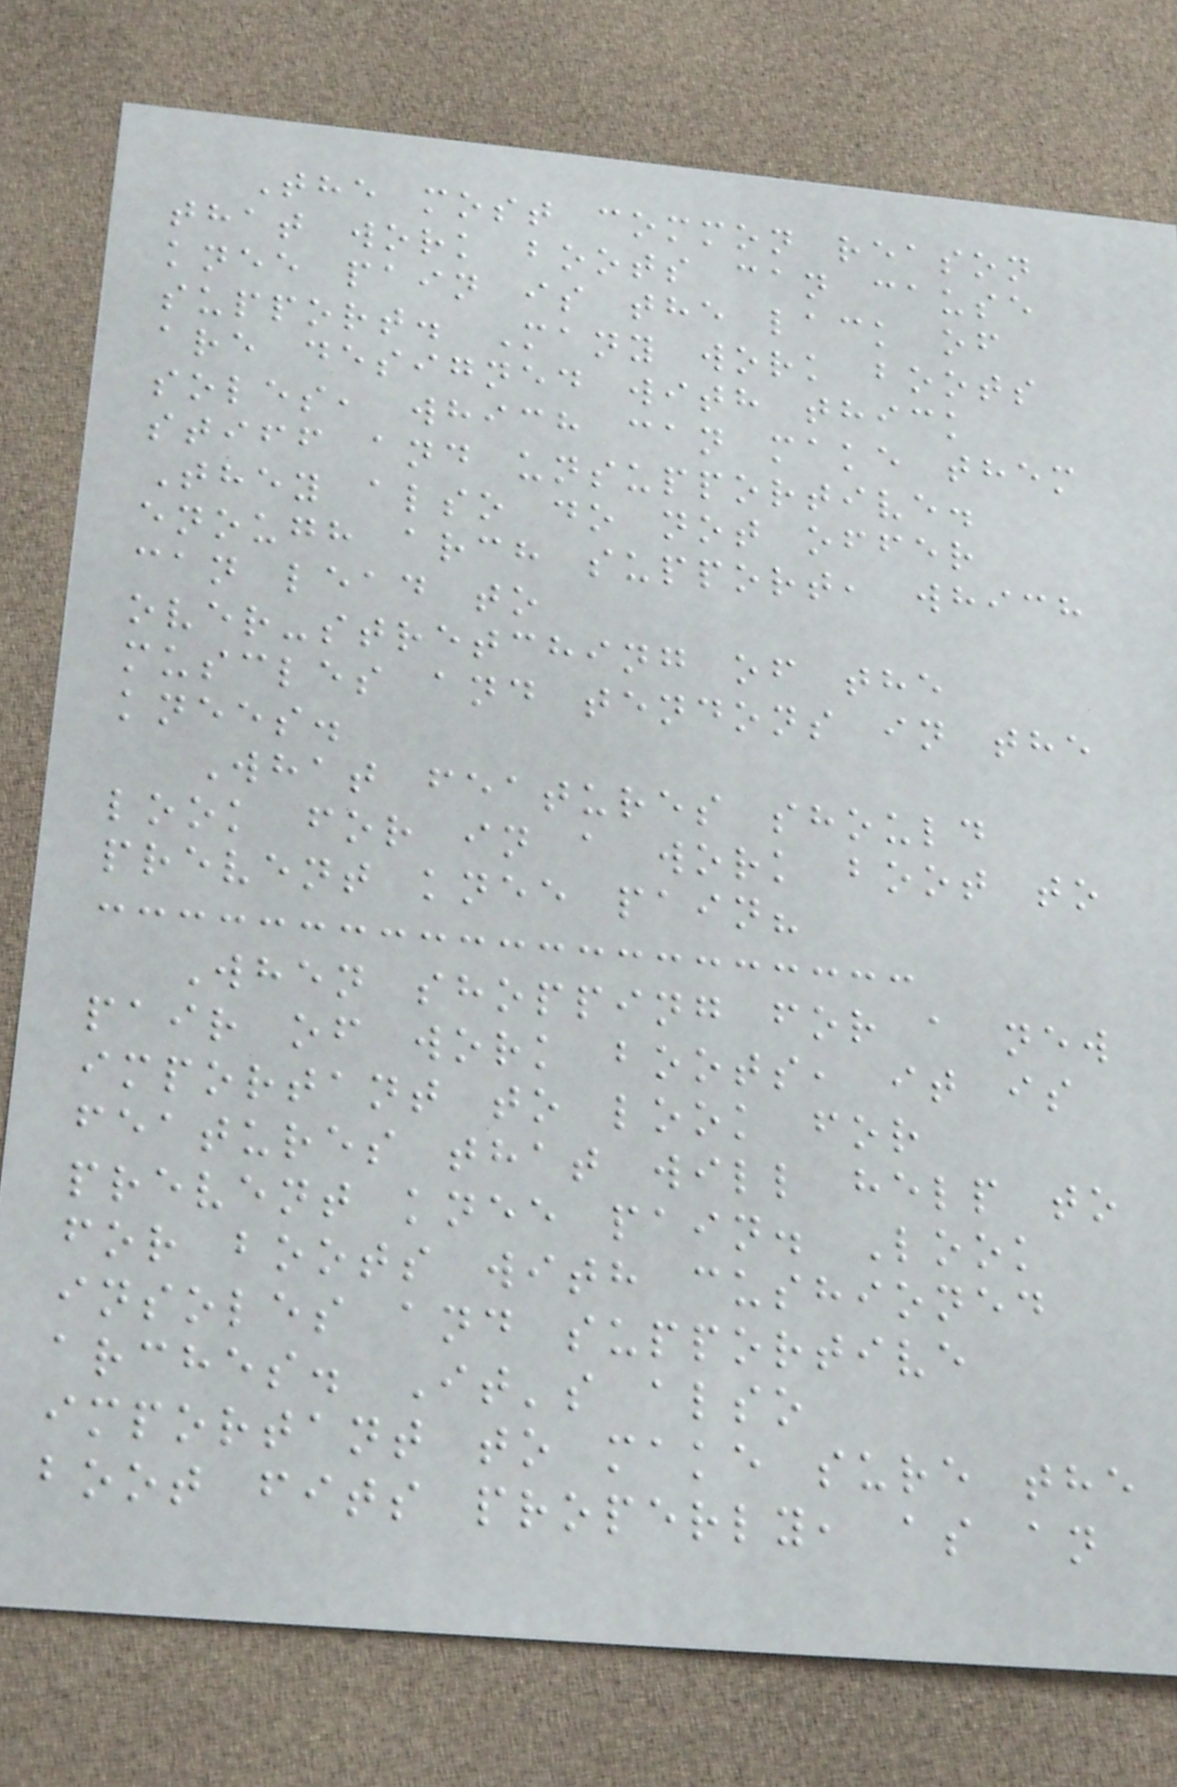The most common reason
that work boots can cause
knee pain is the lack of
support. Many work boots
are designed with thick
soles, which can make them
stiff and unsupportive.
They also do not offer
enough arch support, which
can lead to
over-stretching of the
muscles and tendons in the
knees.
What features should
look for in a work boot to
prevent knee pain?
When shopping for a new
pair of work boots, it is
important to look for
features that will help to
prevent knee pain. Look
for boots with cushioned
insoles and supportive
arches. It's also
important to make sure the
boot fits properly, as an
